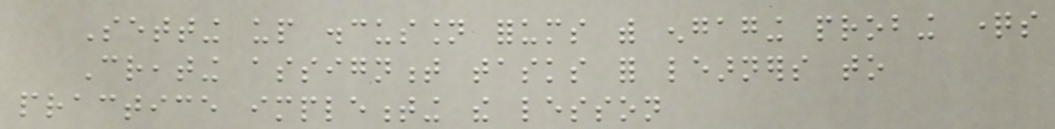Setting up discussion forums with engaging probing questions
Creating assignment tasks for learners to
practice implementing the lesson
